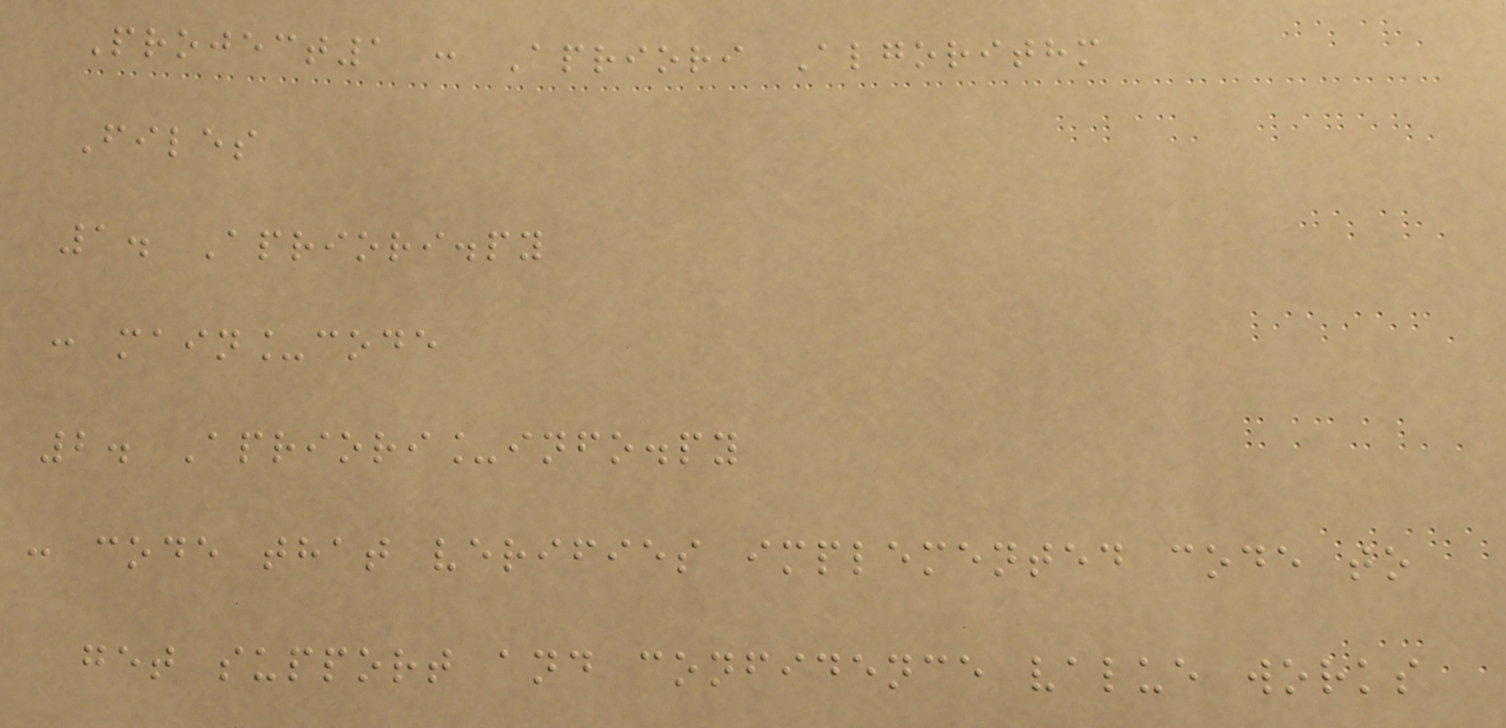Project1 : Apriori Algorithm
Files
1. Apriori.py
: main_code
2. Apriori_info.py
: code that verifies implemented code to
get support and confidence value works
